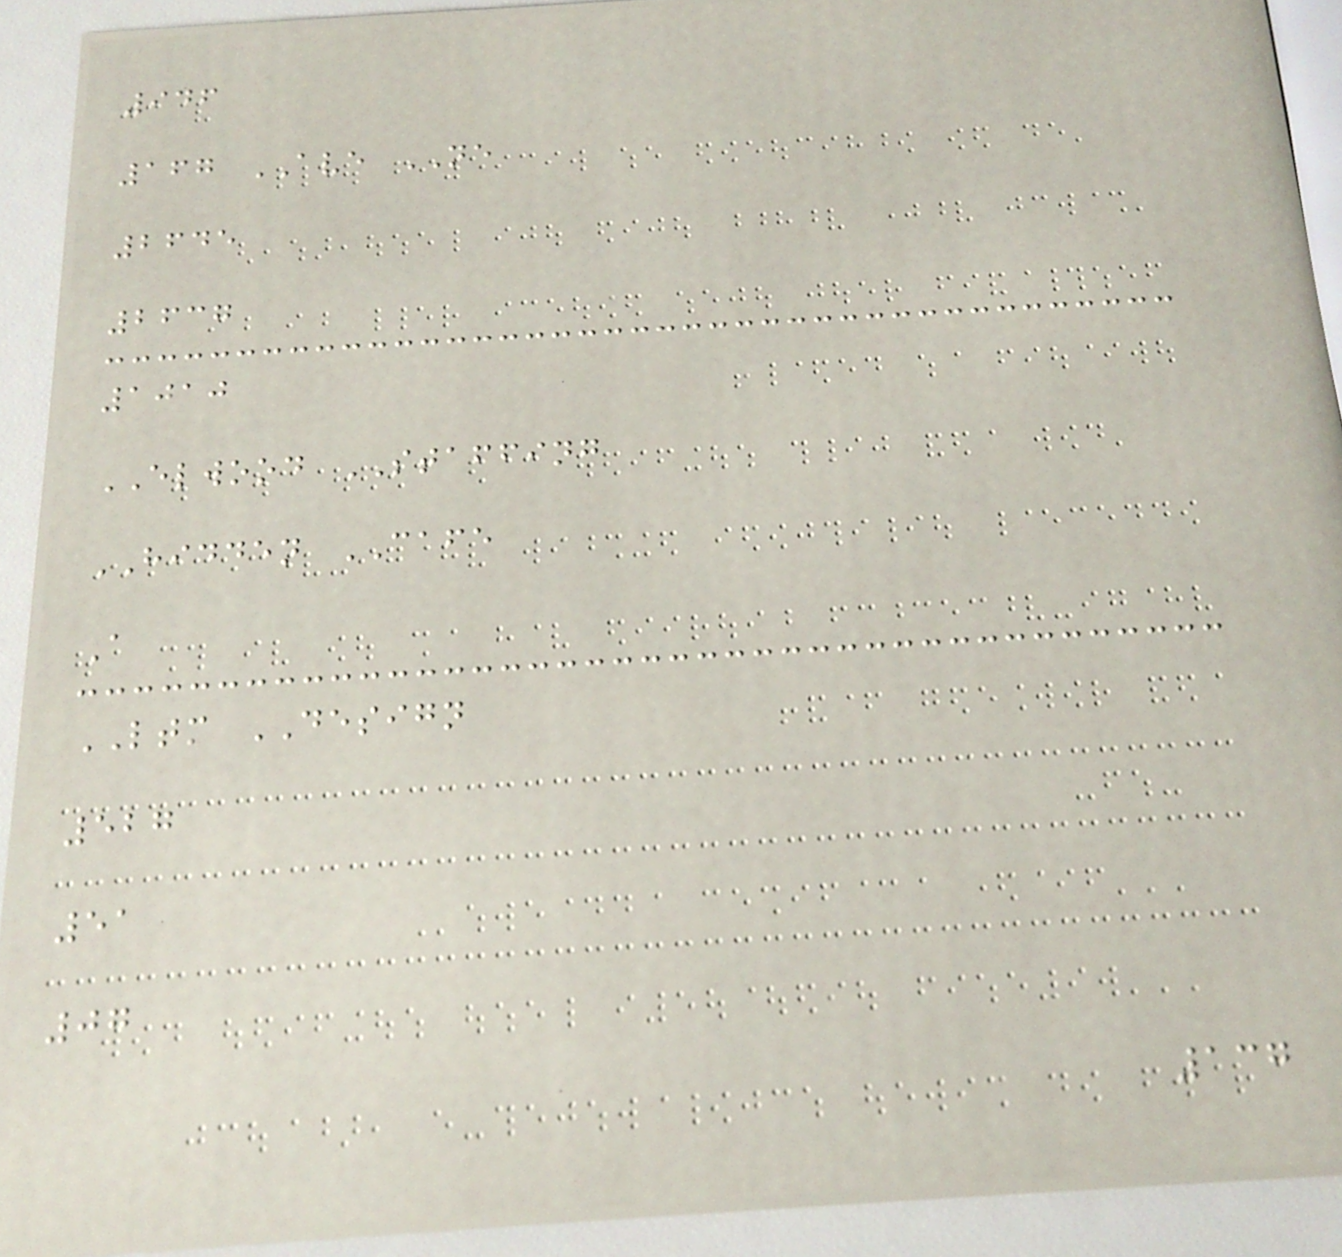946
167 AVE NE
2645
2637
1010
ELWOOD STAFFING
HIDDEN CAFE
A
LTM DESIGN
527
51
07
137
